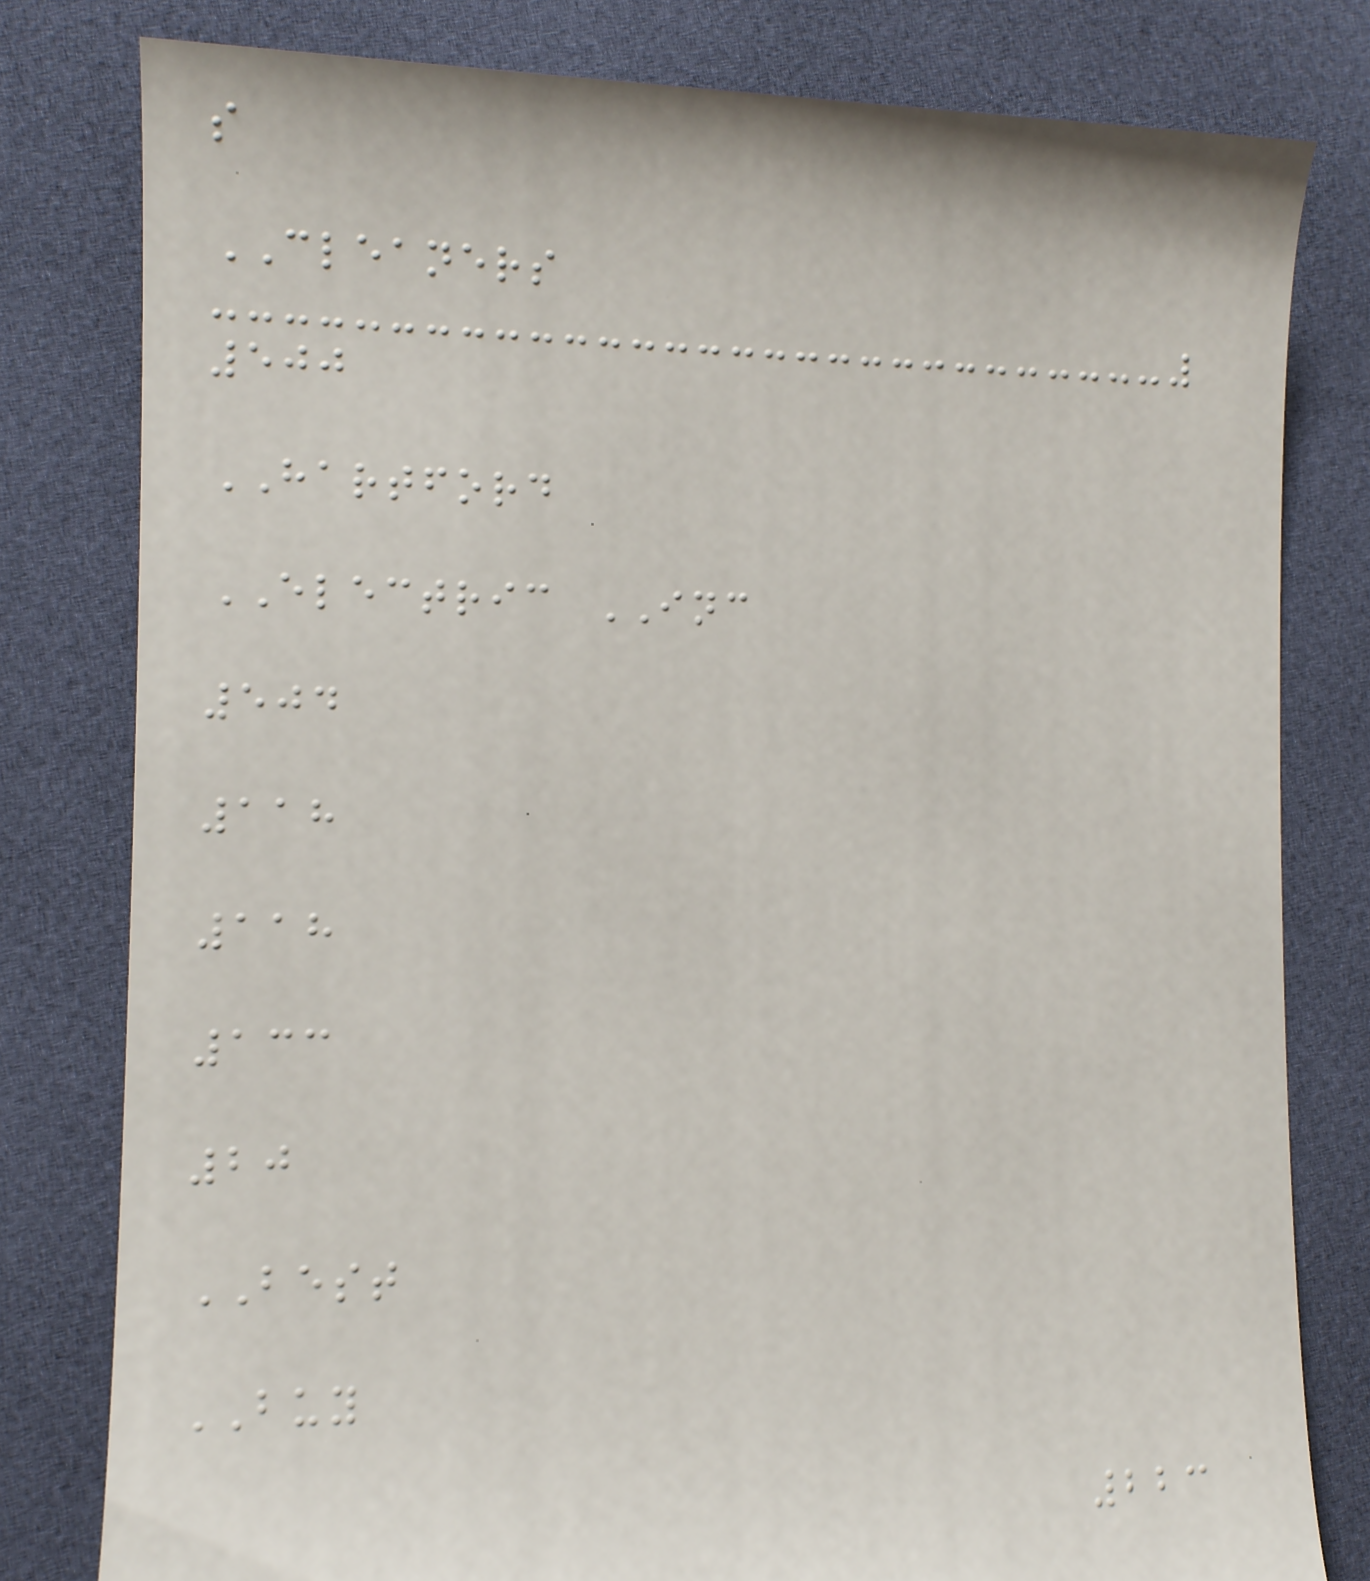s
CLEANERS
500
HARTFORD
ELECTRIC INC
504
118
118
133
20
BEST
BUY
223
